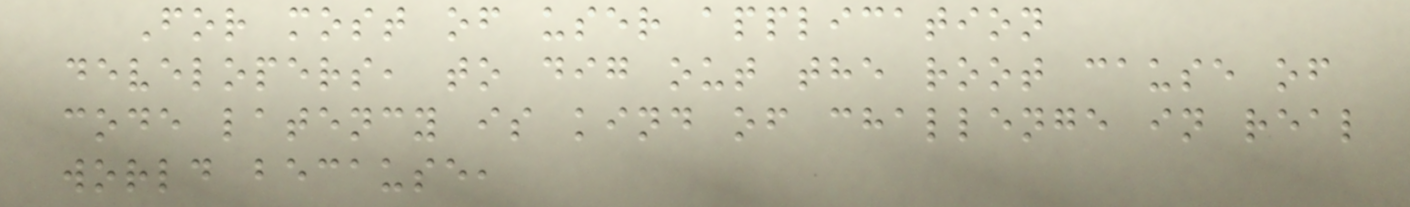For most of user application
developers, to dig out the root cause of
code latency is kind of challenge in real
world because,
